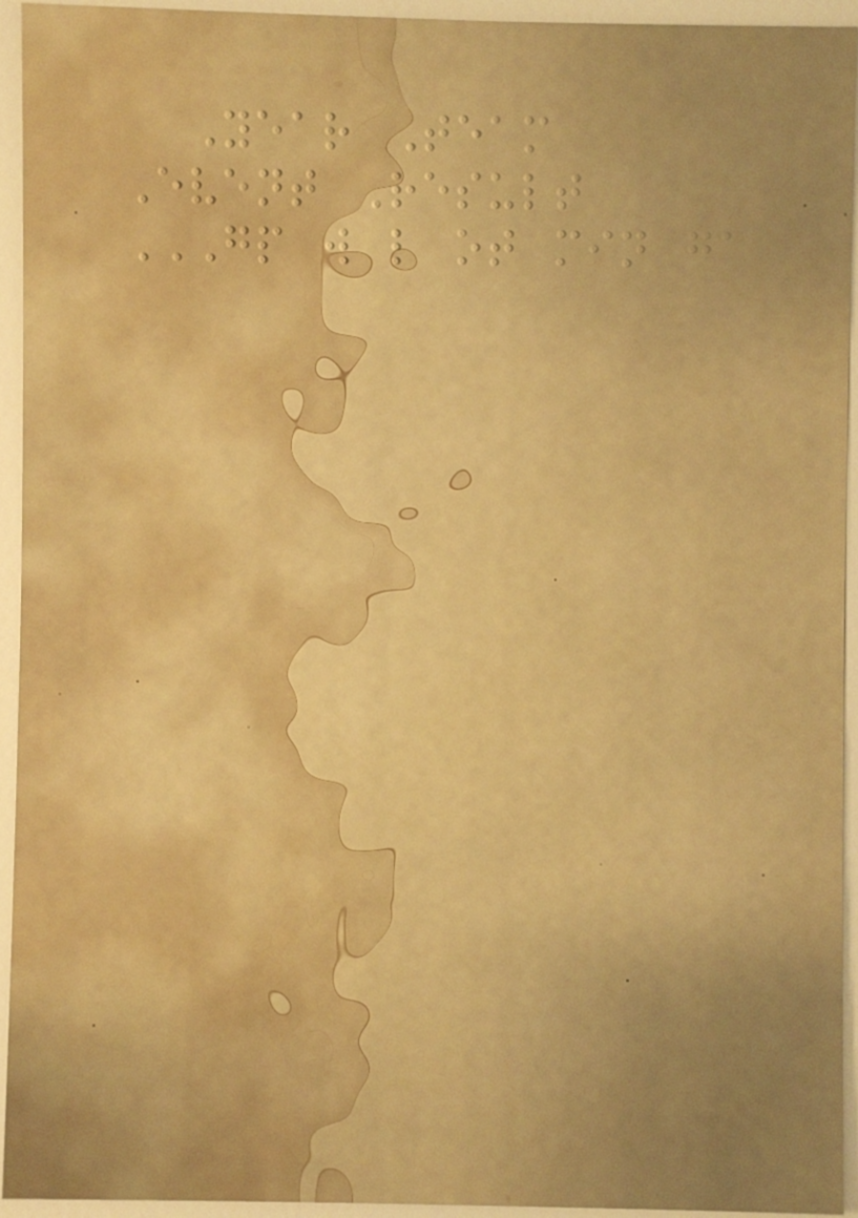Year Team
Event Result
GP W L OT MIN GA
